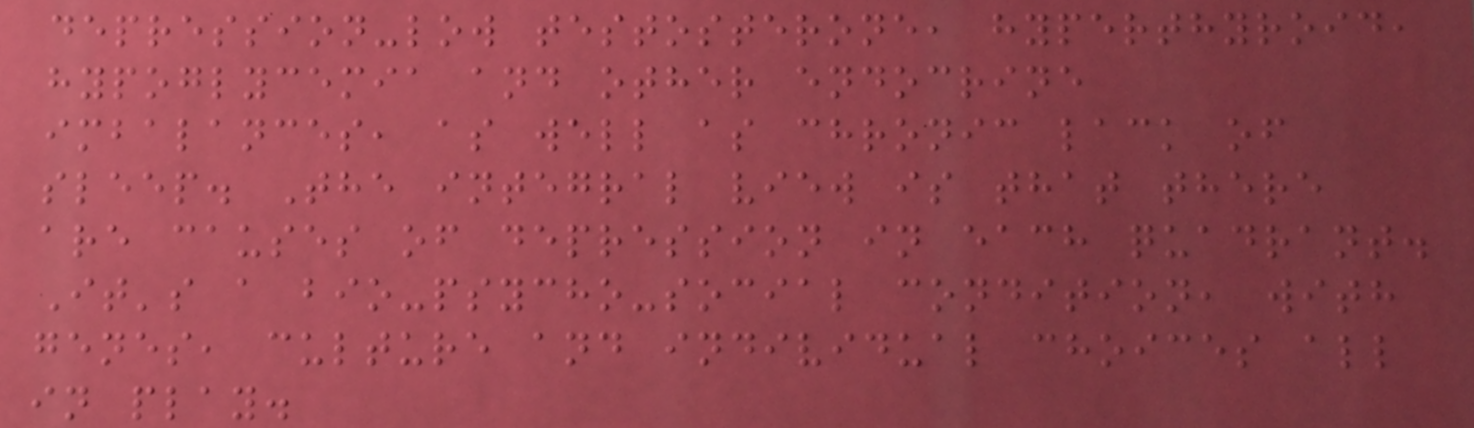depression-low testosterone, hyperthyroid,
hypoglycemia and other endocrine
imbalances, as well as chronic lack of
sleep. The integral view is that there
are causes of depression in each quadrant.
It's a bio-psycho-social condition, with
genes, culture and individual choices all
in play.
